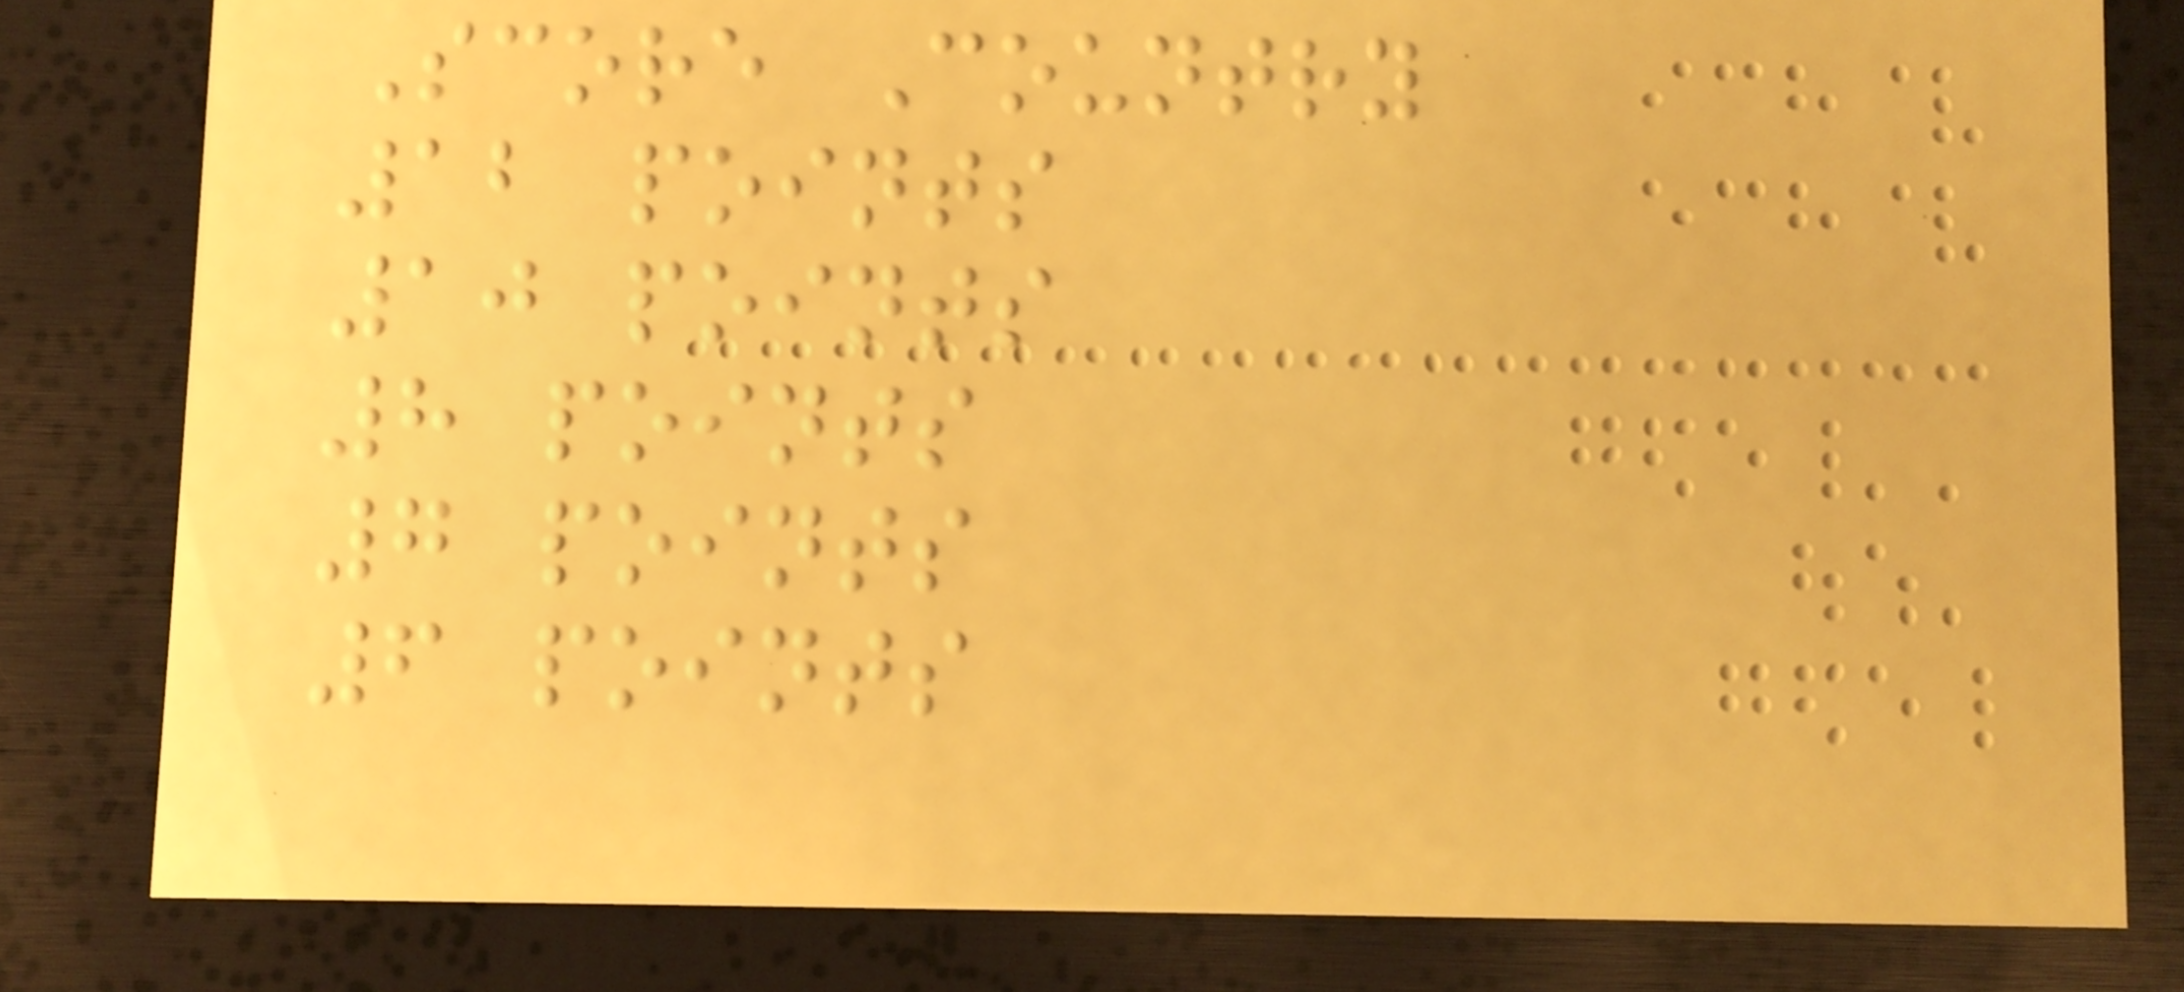Score Country
12 points
10 points
8 points
7 points
6 points
